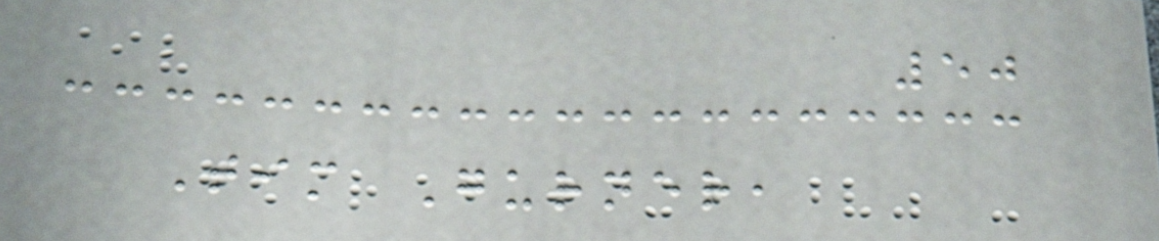50
Tim Gurner,
